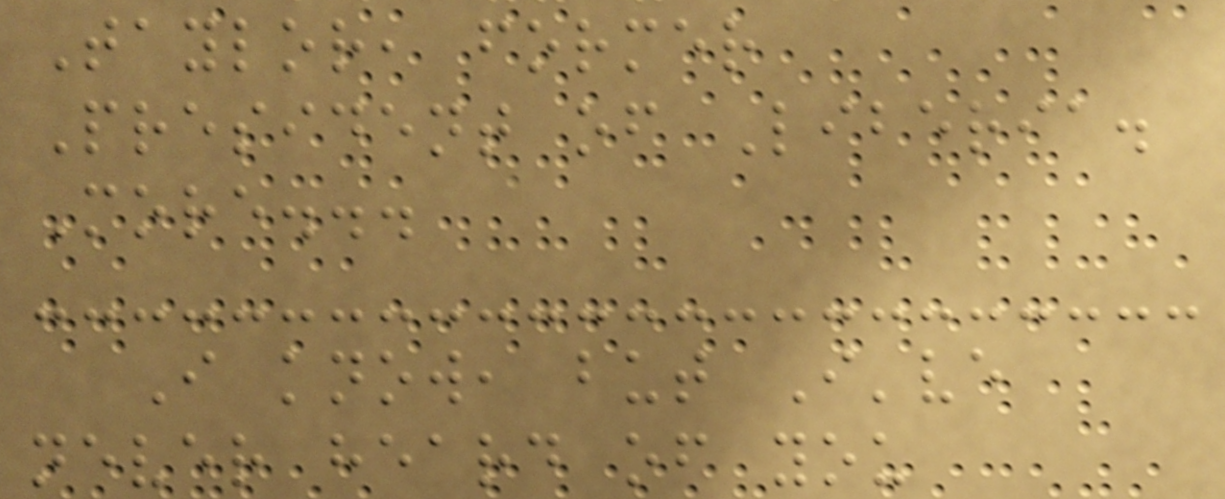Taylor, former
President of Liberia.
More...
I know, but I've
never heard of you
